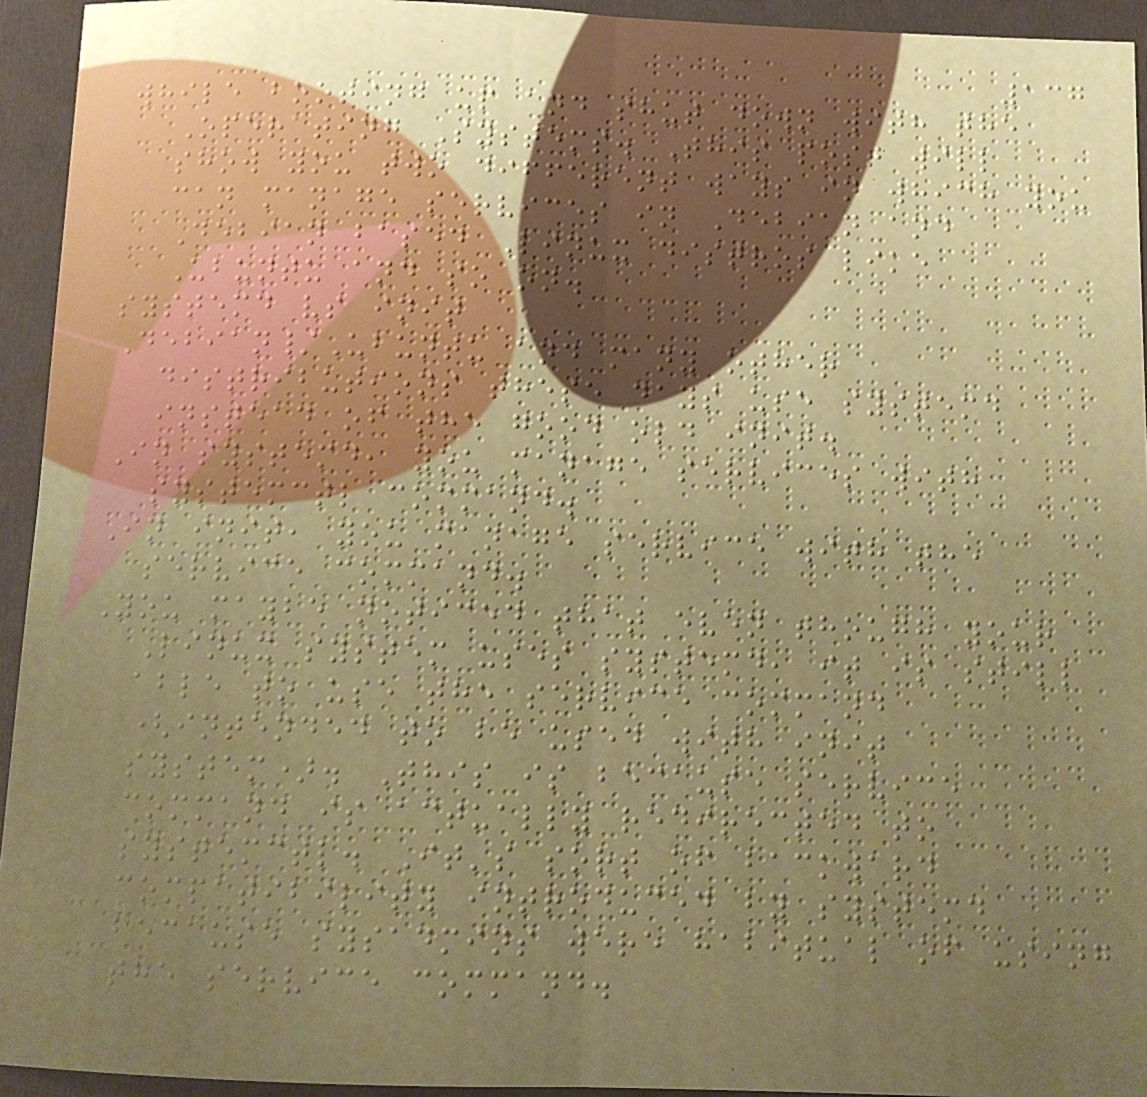137
while booting up and shut down with the
Operating Systems. This post will
show you two different ways in which you
can manage services in Debian and
Debian based Linux distros like
Ubuntu and so on.
systemd vs init
Debian/Ubuntu and many other
distributions these days use systemd
instead of the good old init.
In systemd, you manage services with
systemctl command.
In init, you manage service with the
service command.
You maybe noticed that even though your
Linux system uses systemd, it is still
able to use the service command
(intended to be used with init
system). This is because service
command is actually redirected to
systemctl. It's sort of backward
compatibility introduced by systemd
because sysadmins were habitual of using
the service command.
